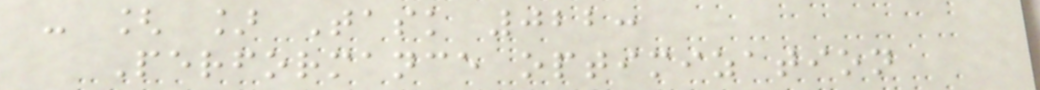- [ ] Task 022:
Performance optimization
